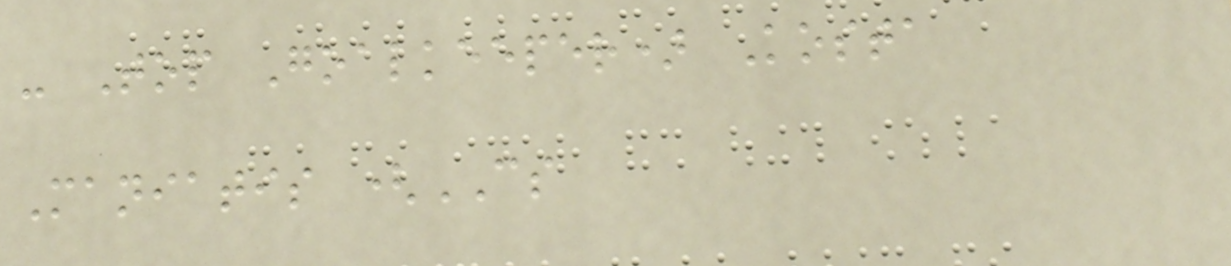- Top Goalkeeper) Kosta
Maniatis (CS
